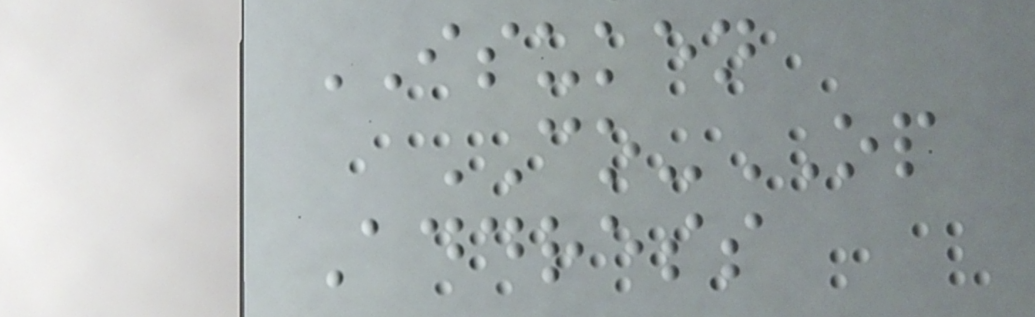ISUKEN
CO-OP
Address
